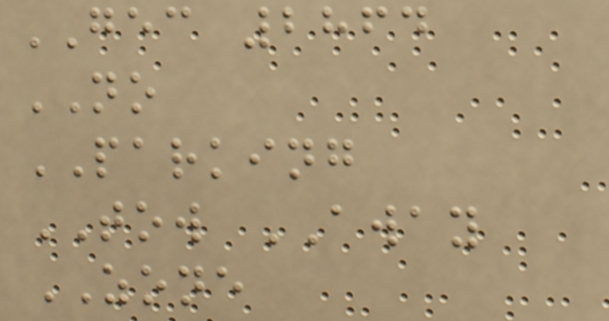GEC 2864
NO
PARKING
TOW AWAY
ZONE
